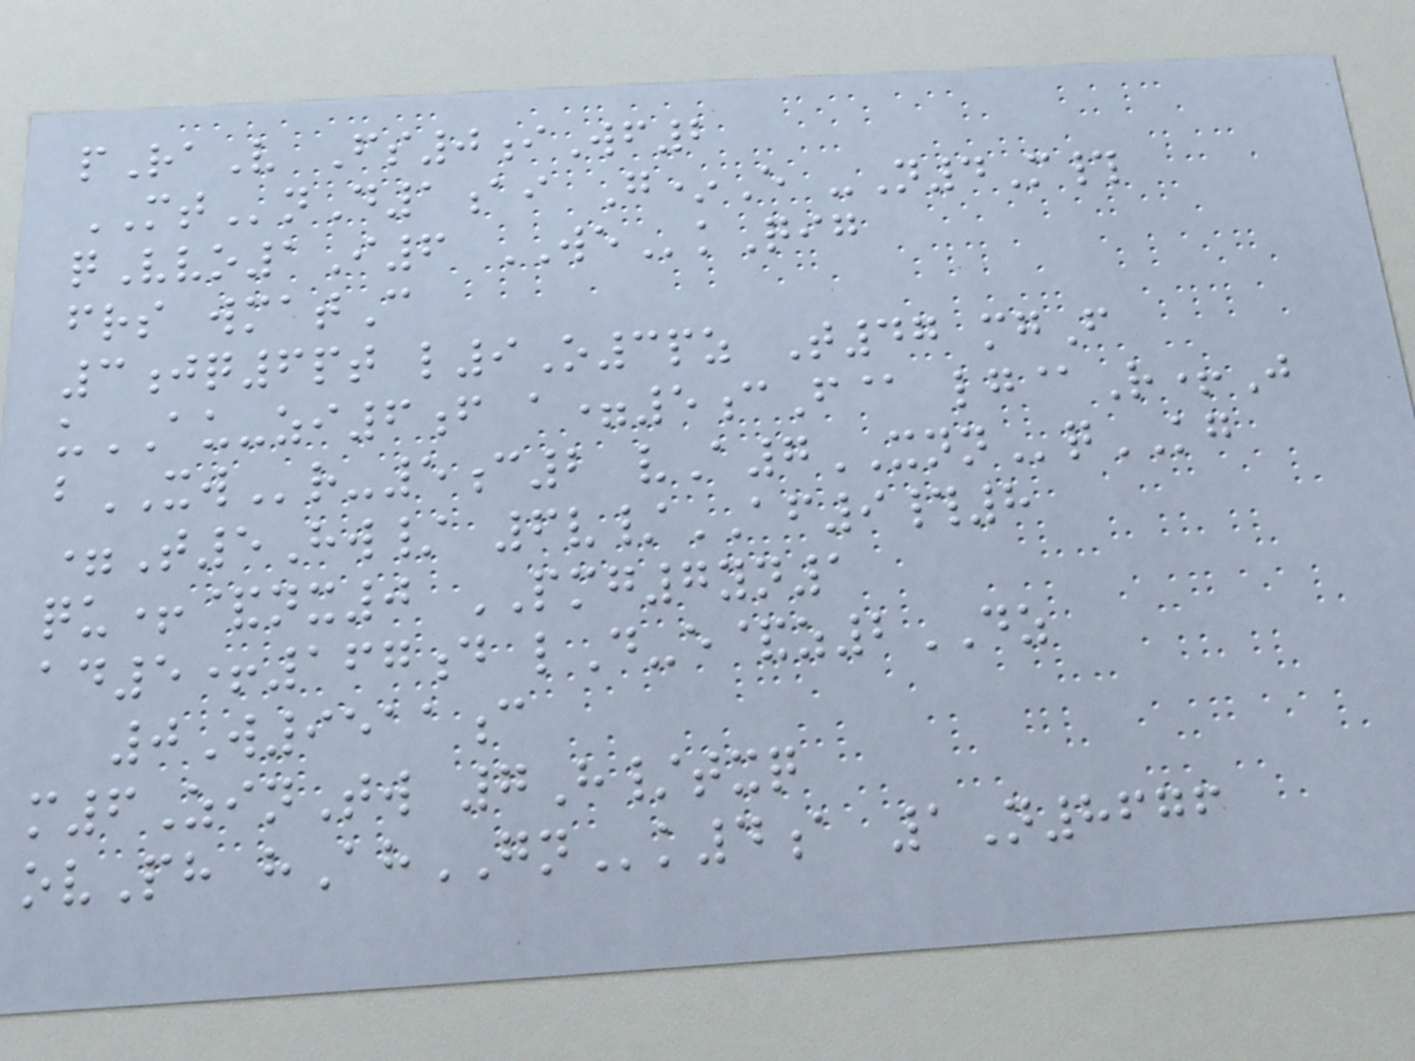pRaV Fs0iWf2
MTnD1ai G*E -N4M#
qVvo1I6 WEkQig
frs wmatC
3jq6pt l9O3pz T47 mgF
uAU-zi6f a=5cF@ lg@R+J
bXWr-5c2 vA7XNNqKG
=T5Hw/ 6v/AF9#8
qu+&nx0 PMG7yn1
ad5+167d lD-e&z2DZ
0W9511c
m6ZinTw 7H/txq
ovPh hAhGNk4a 1N8676
